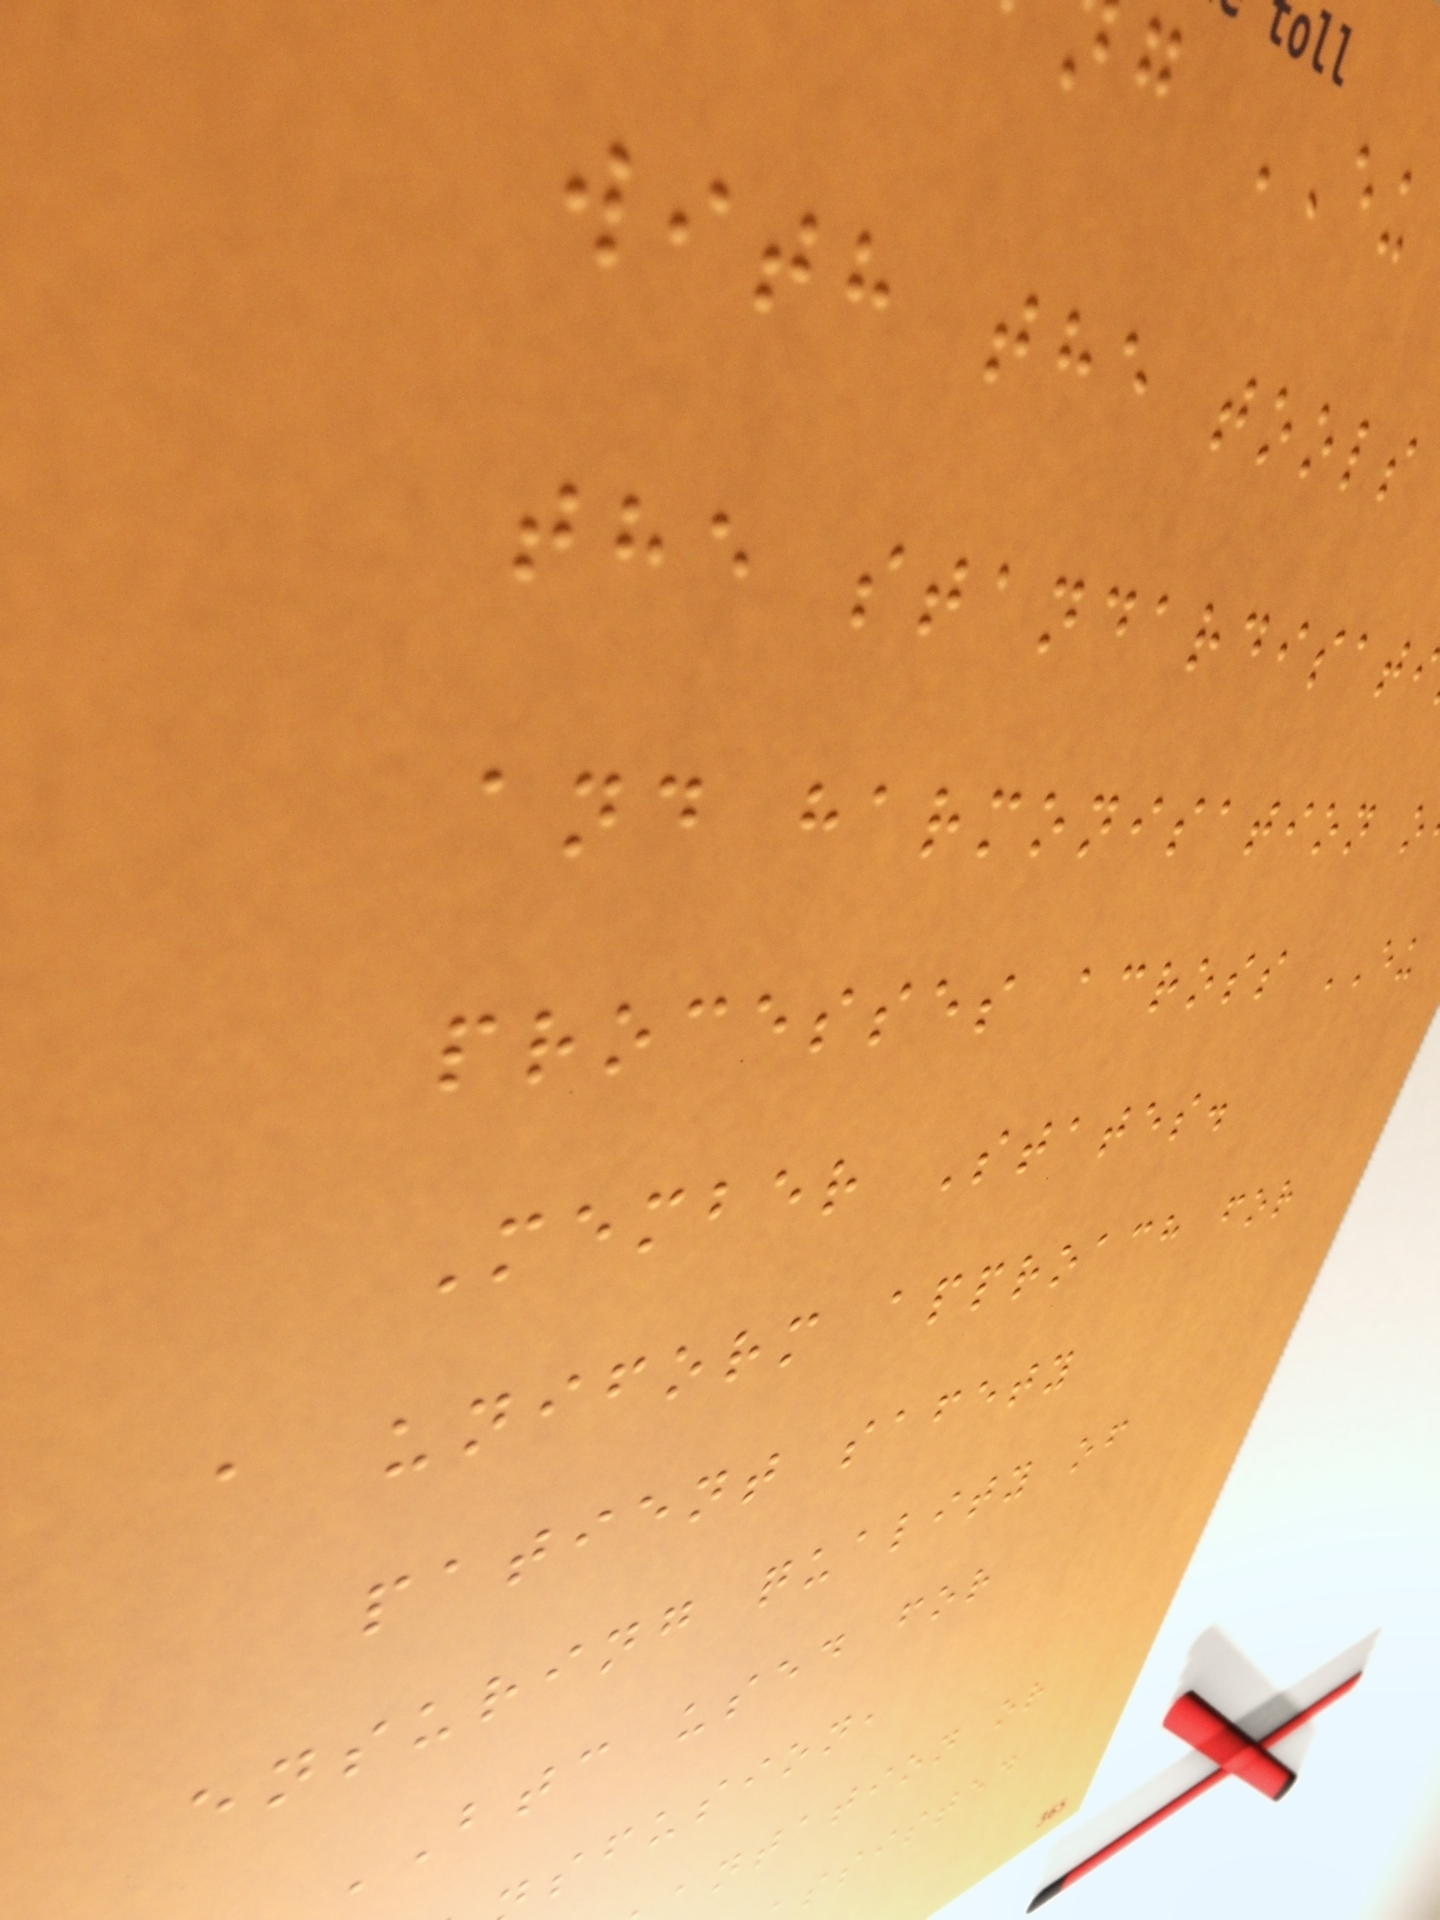g EU
with the tools
the standardisat
and harmonisation o
processes across EU
Member States.
a uniform approach for
patient safety
ensuring quality of
BTC used for
sfusion,
antation or
ssisted
